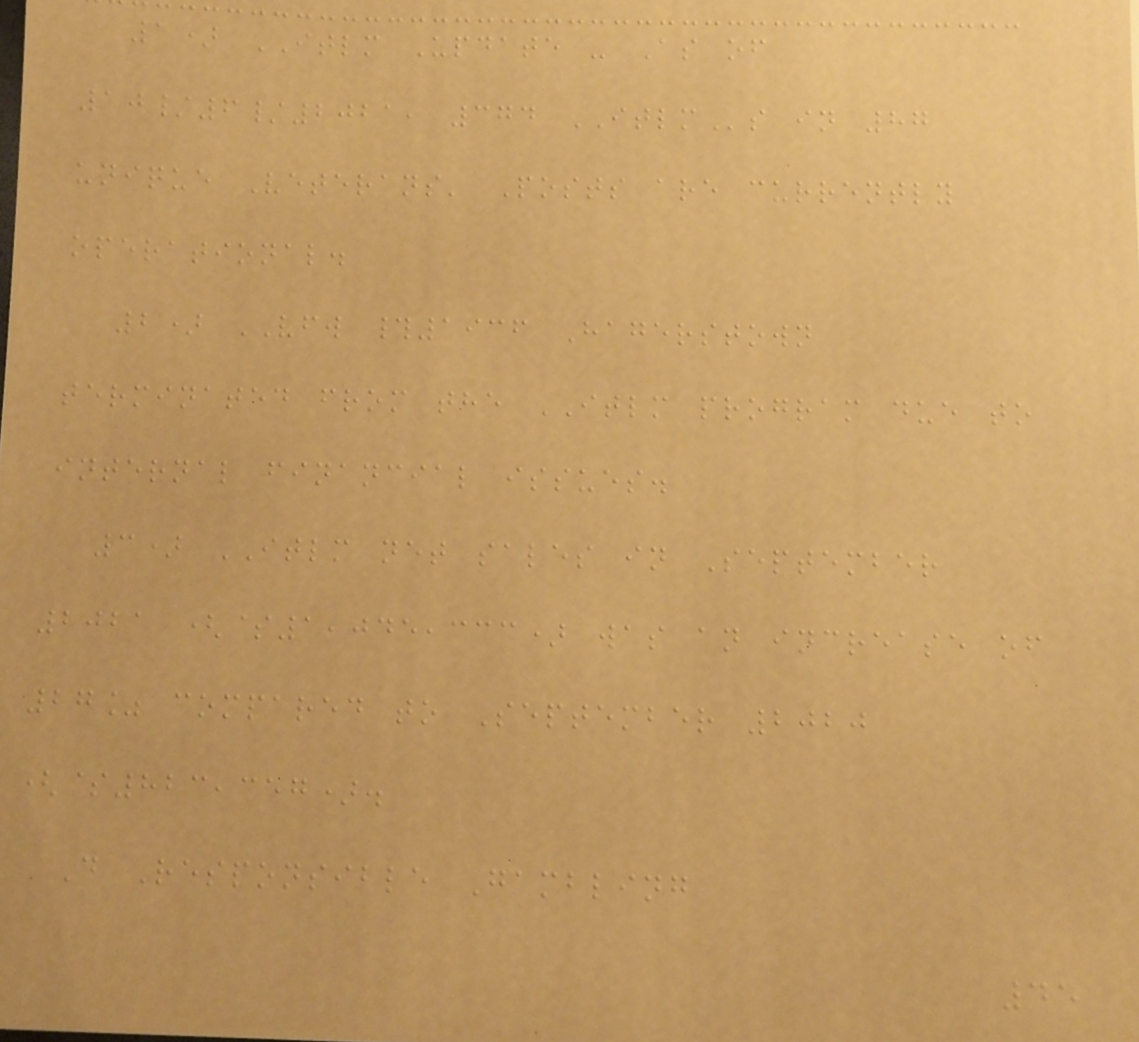1) ITLM Update - As of
10/6/2021, 374 ITLMs in 87
unique Veterans' Posts are currently
operational.
2) VFW #1936 Hagerstown
terminated from the ITLM program due to
internal financial issues.
3) ITLM net sales in September
2021 ($1,045,333) was an increase of
27% compared to September 2020
($823,357).
D Responsible Gambling
45
